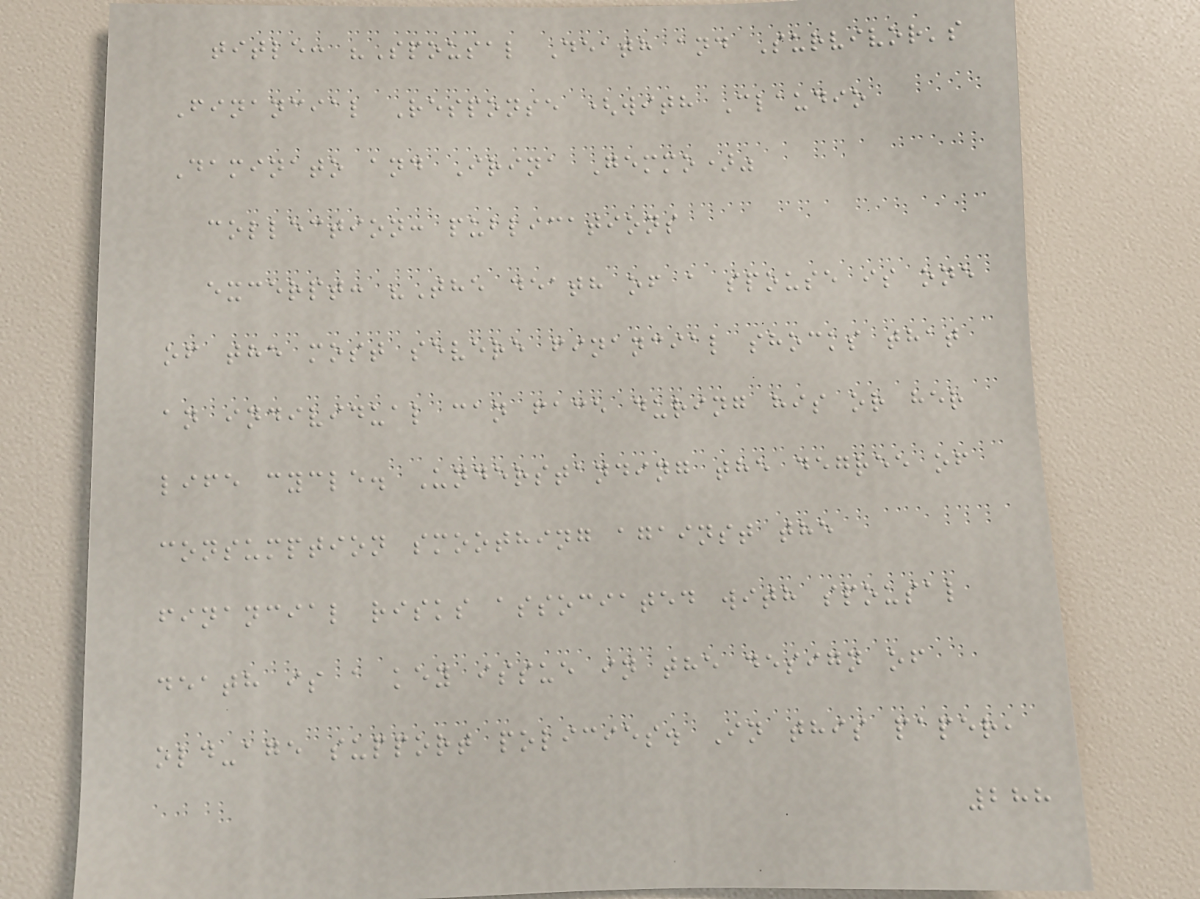title: "Spousal Death and Survivor's
Financial Response (with Claudio
Daminato and Irina Gemmo)"
collection: publications
excerpt: "The death of a spouse is one
of the most severe financial shocks that
an individual can face during his or her
life cycle. Understanding the degree of
consumption smoothing against the
financial risks associated with spousal
death is a key issue in the design of
old-age support policies. In this paper,
288
